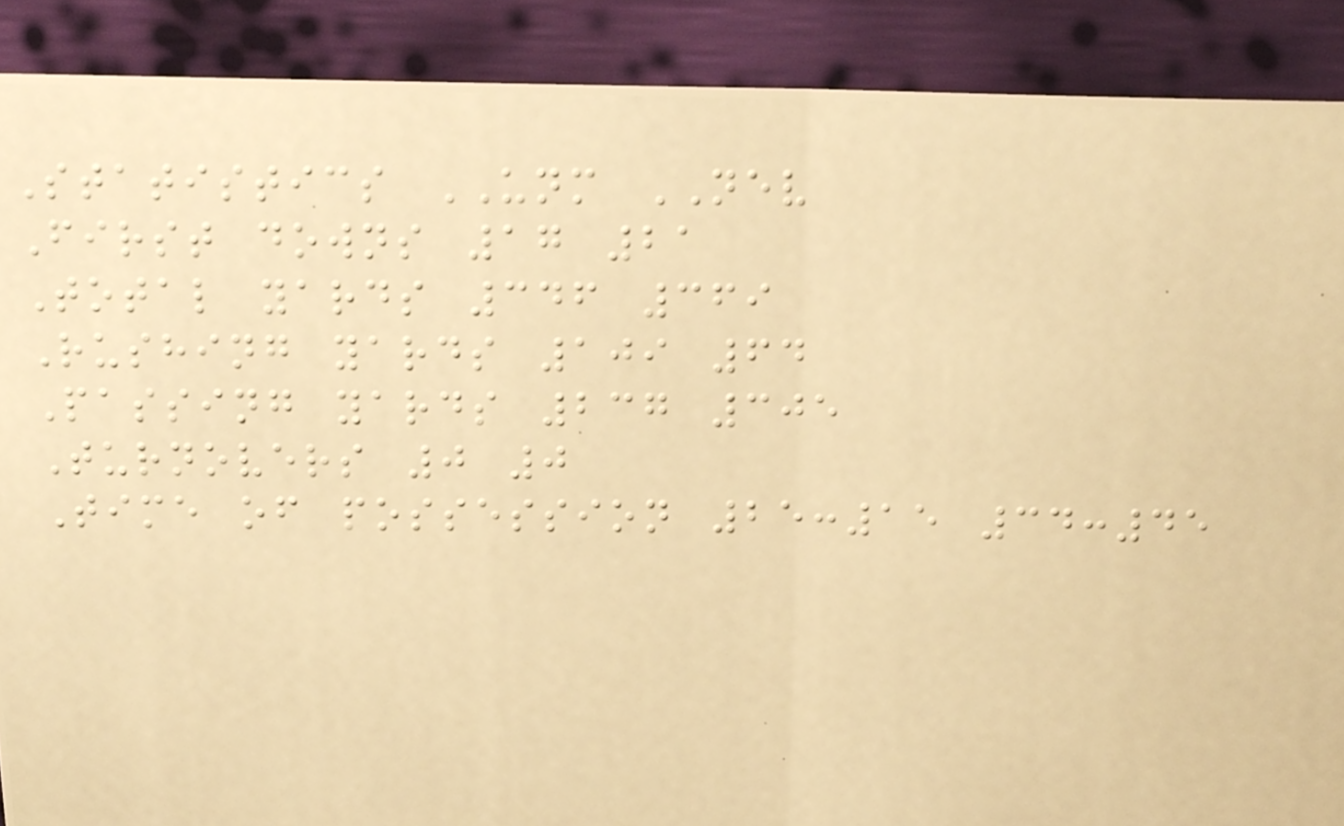Statistics UNM NEV
First downs 17 21
Total yards 346 369
Rushing yards 109 64
Passing yards 237 305
Turnovers 0 0
Time of possession 25:15 34:45
